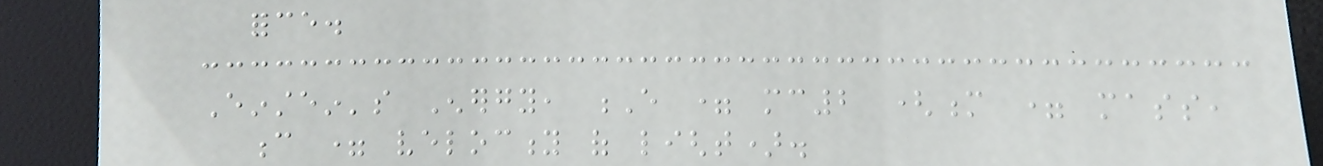force.
Einstein's Energy, E = mc2 (m = mass,
c = velocity of light).
